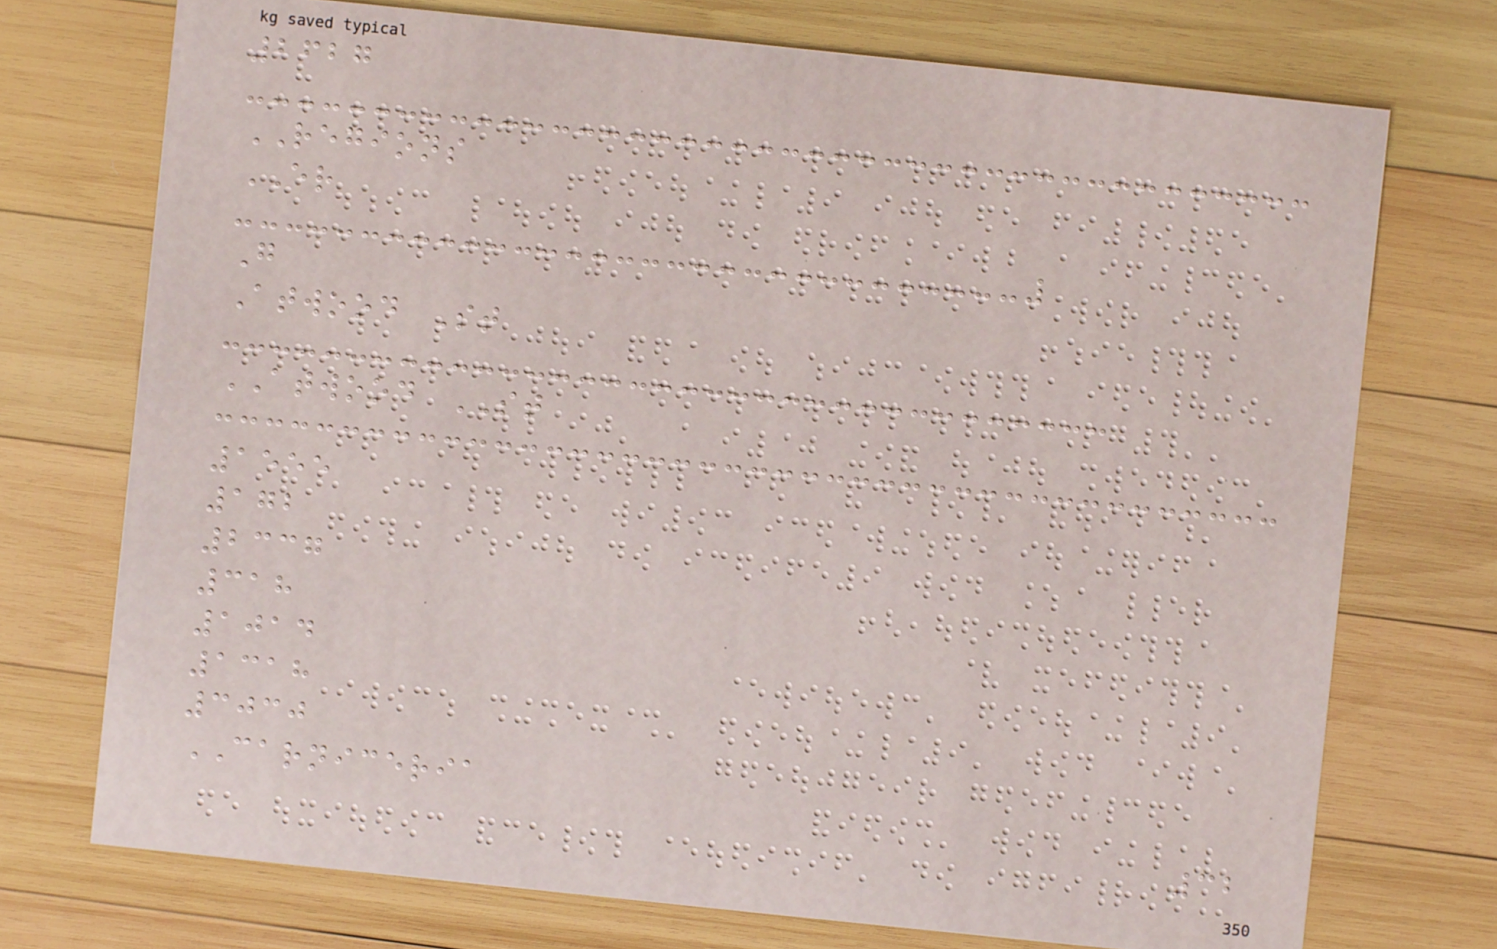2627
REGIONS
ER
G
Atwood St
ATWOOD ST
1555
172
2337
318
1014
1318
3030
CARNICERIA
32
